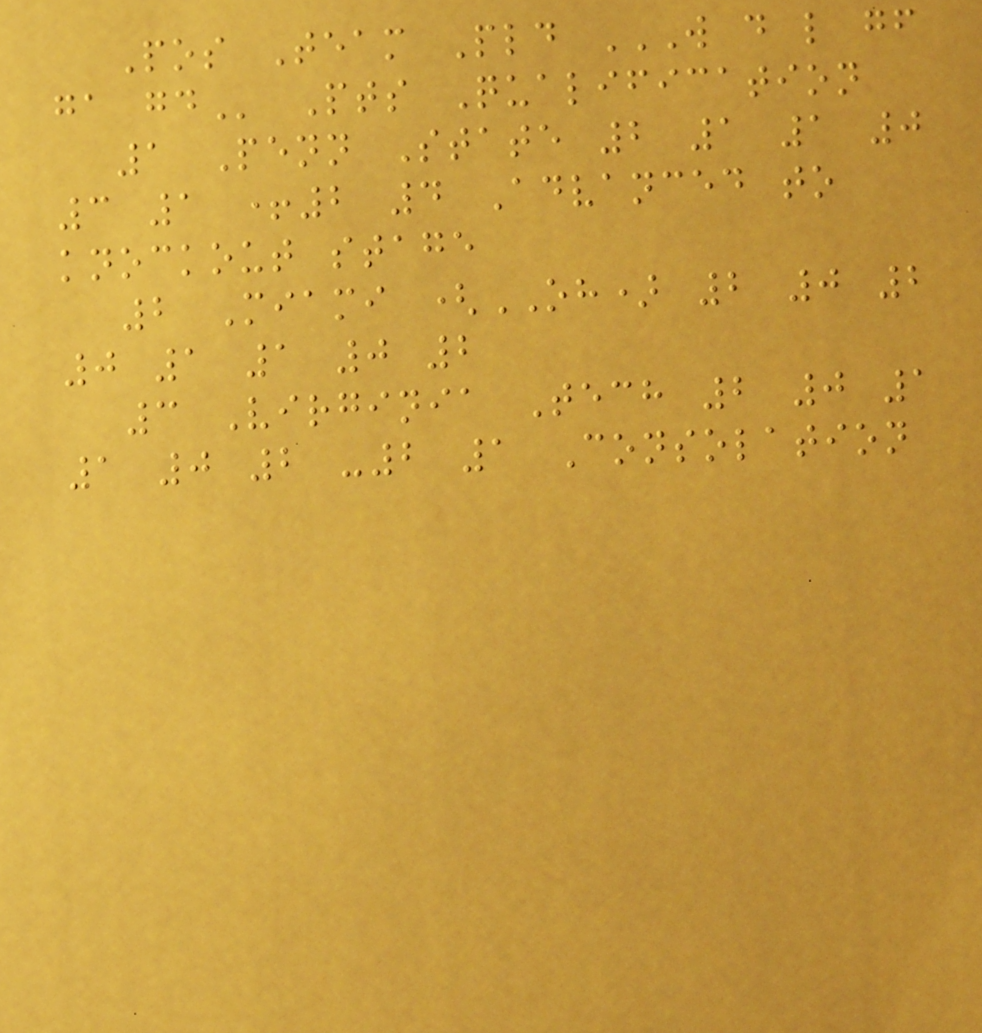Pos Team Pld W D L GF
GA GD Pts Qualification
1 Penn State 2 1 1 0
3 1 +2 4 Advanced to
knockout stage
2 Miami (OH) 2 0 2
0 1 1 0 2
3 Virginia Tech 2 0 1
1 0 2 -2 1 Consolation
